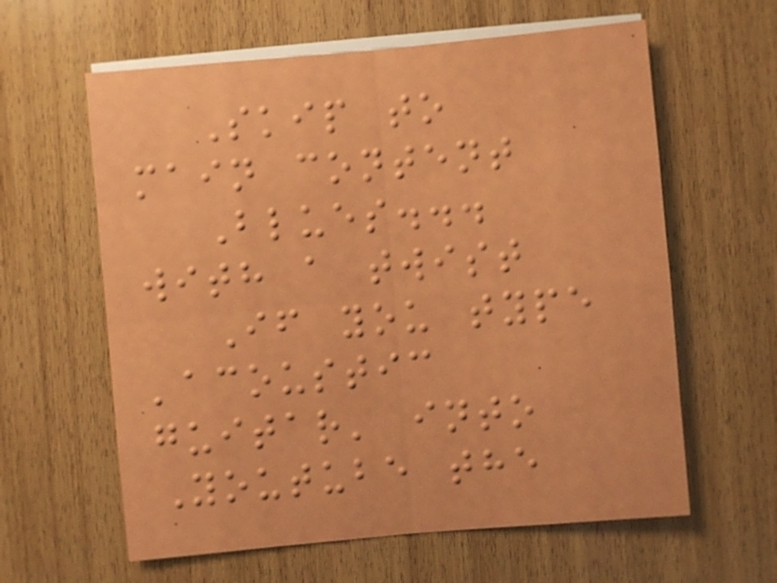Skip to
main content
Blues...
with a twist
If you type
'acoustic
guitar' into
Youtube the
